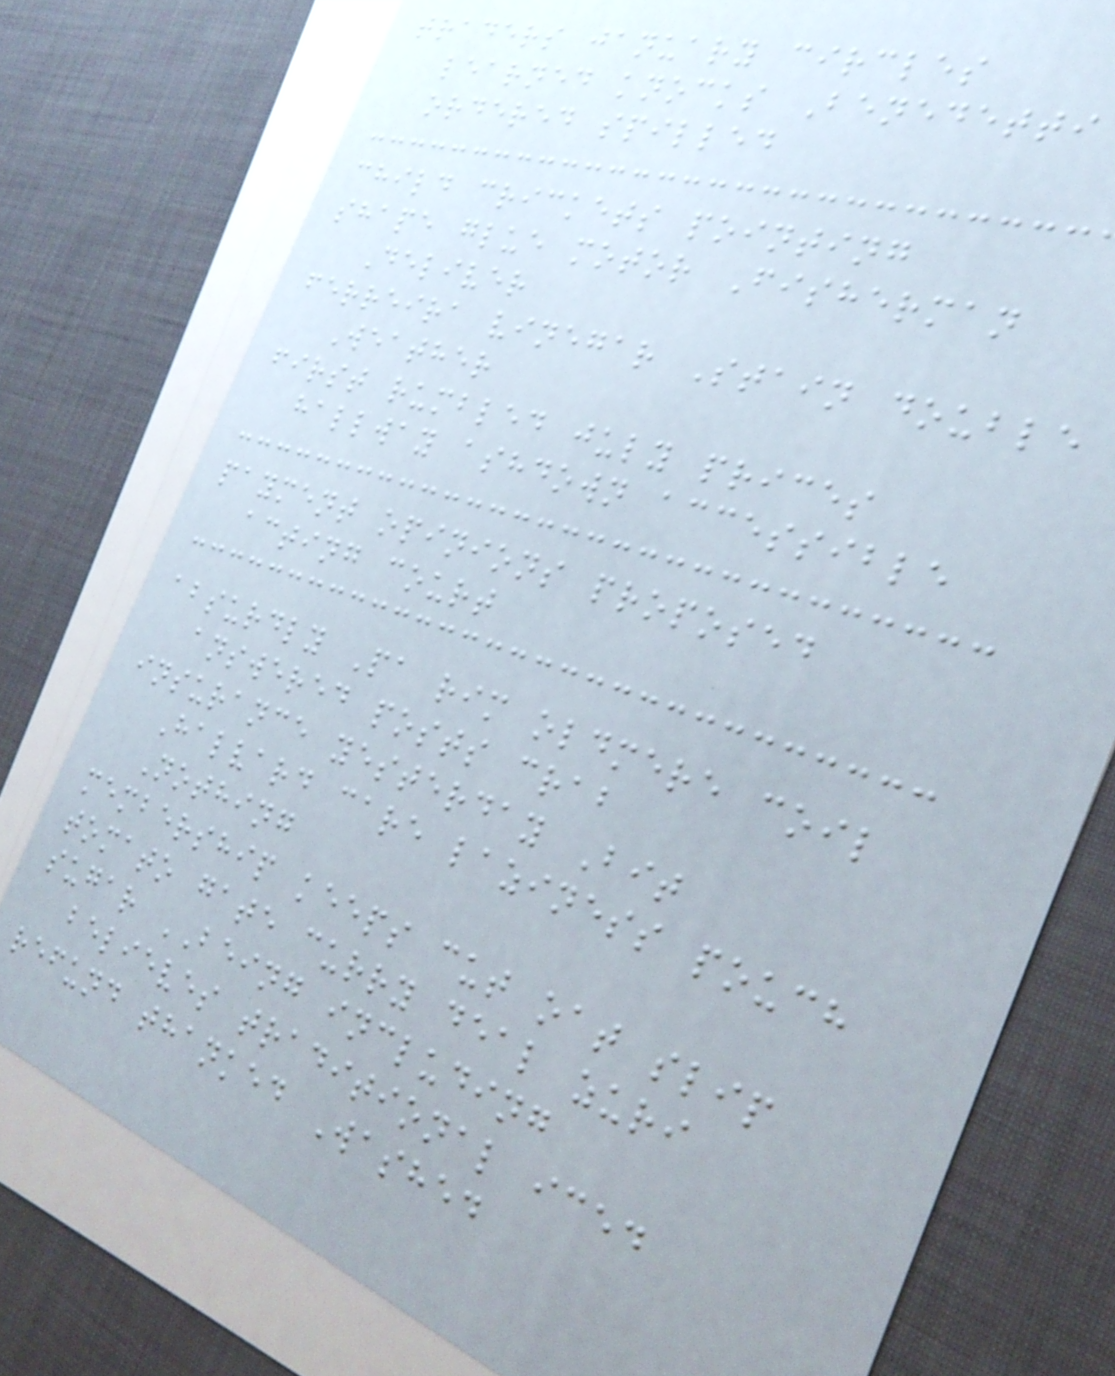traders january circles
learned knocks Benedetti
ordered spilled
child crickets pointing
shape glue motor Fisherman
Deliver
ferreira vinegar Stain double
Weather
first rumbled july prices
hallway ashdown accessible
payment opinions proposed
acting court
absurdly Pa rim oldmere coil
answered posts crab
insurance yesterday Bit
Halvard care laziness pouch
Nothing
membership keeps cut oat slip
tomato gate curry deal zuri
sugar BEING including
believes traditional iced
refund thanked Washed
